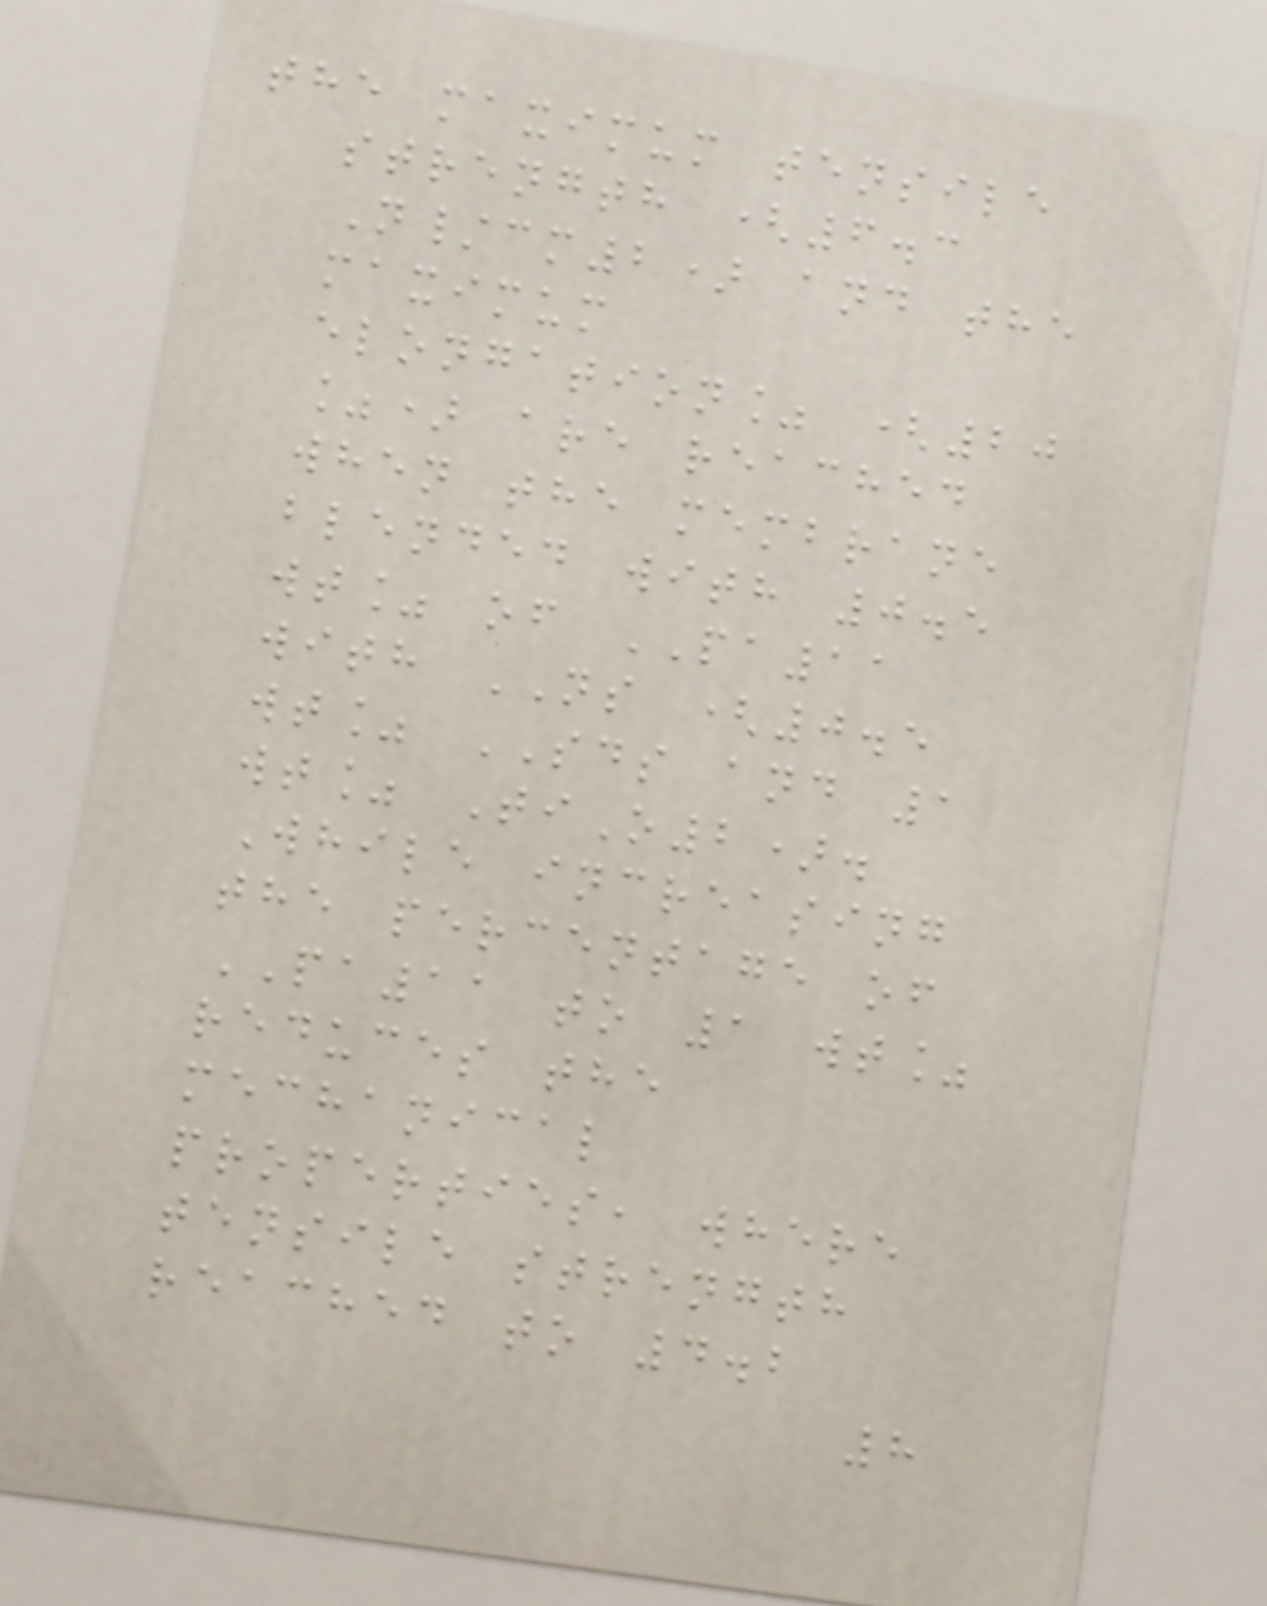the maximum tensile
strength (6.3
N/cm2) and the
maximum
elongation% (20
%) are reached
when the membrane
blended with 0.5
wt% of PA11
with NS (0.5
wt% SDS and 1
wt% TiO2).
While increasing
the percentage of
PA11 to 1 wt%
reduces the
mechanical
properties, where
tensile strength
reached to 4.2
8
